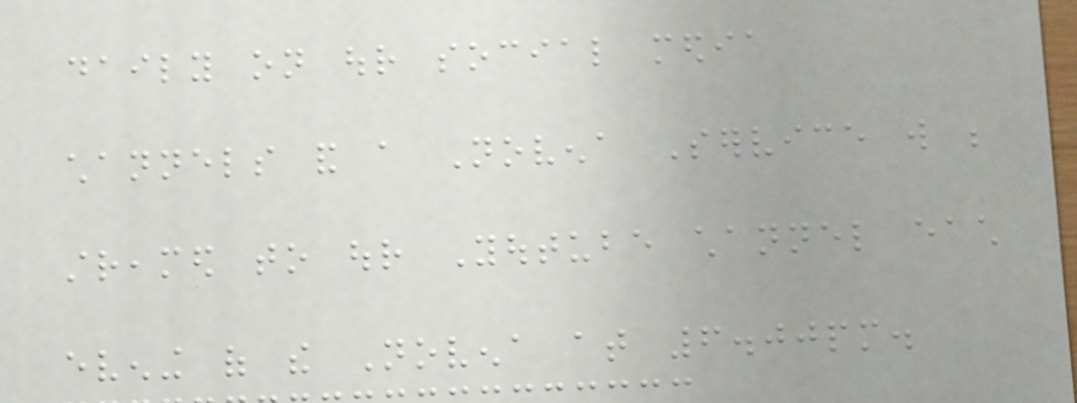daily on our social media
channels and a Novena Service will be
streamed to our Youtube channel each
evening of the Novena at 6.00pm.
